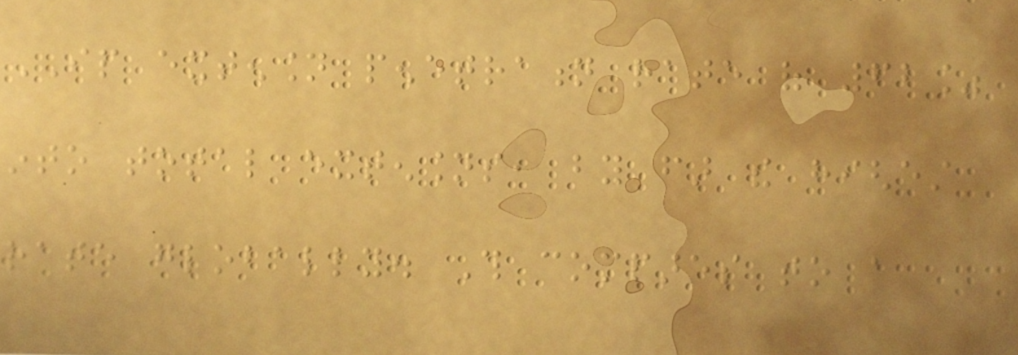IP extension penetration rate of 62%
into total extensions, by far the highest
rate globally. This compares to a
